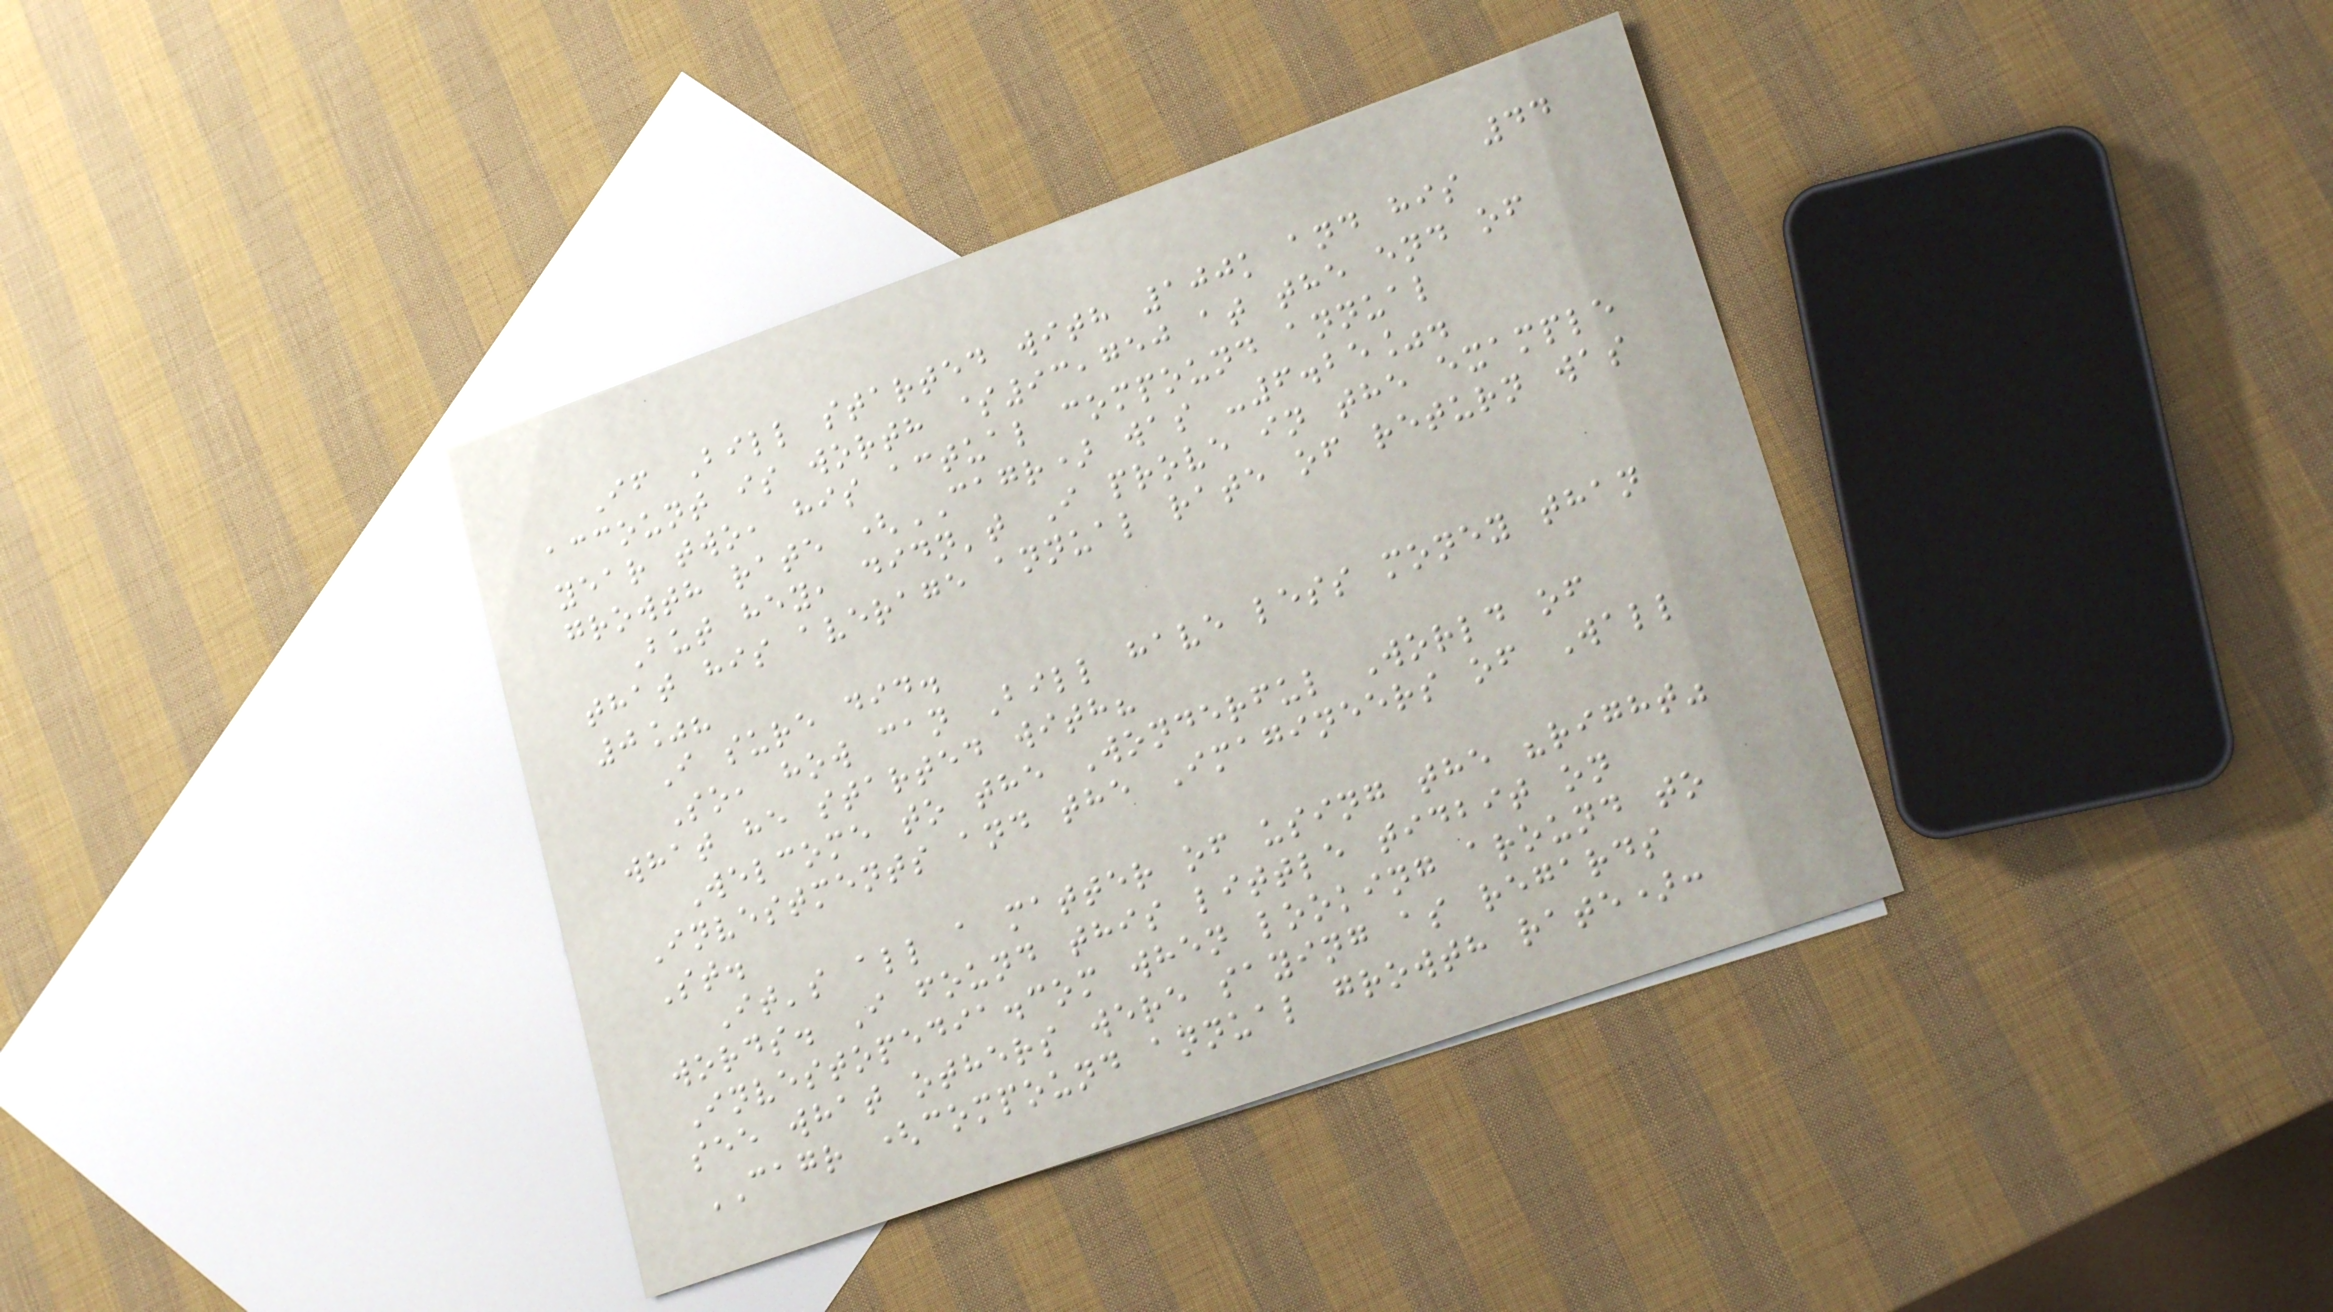44
If Bill started with 100k and his
account is worth $93,750 at the end of
year two, his actual compound annual
growth rate (CAGR) was -6.25%.
But hey, didn't I prove in the example
that his average annual rate of return was
0%?
I sure did.
So, how can Bill have less money than
what he started with?
Welcome to the Wonderful World of
Investments and the Imagineers of Wall
St.
It's all a matter of using the "right"
words. I found this little tidbit on
Investopedia.com when looking around to
see what others were saying as regards
CAGR (compound annual growth rate):
